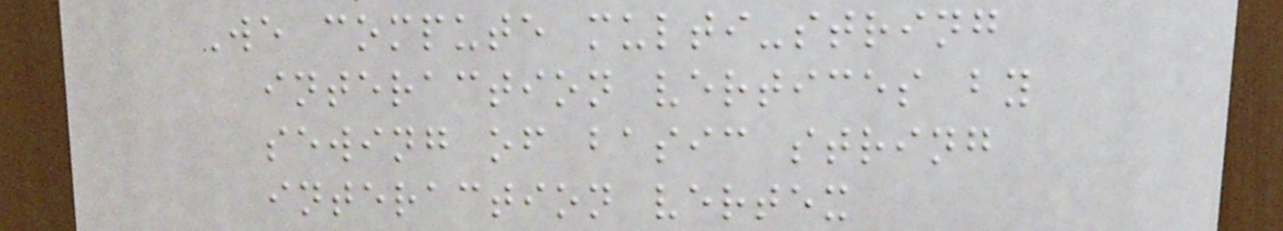We compute multi-string
interaction vertices by
sewing of basic string
interaction vertex
